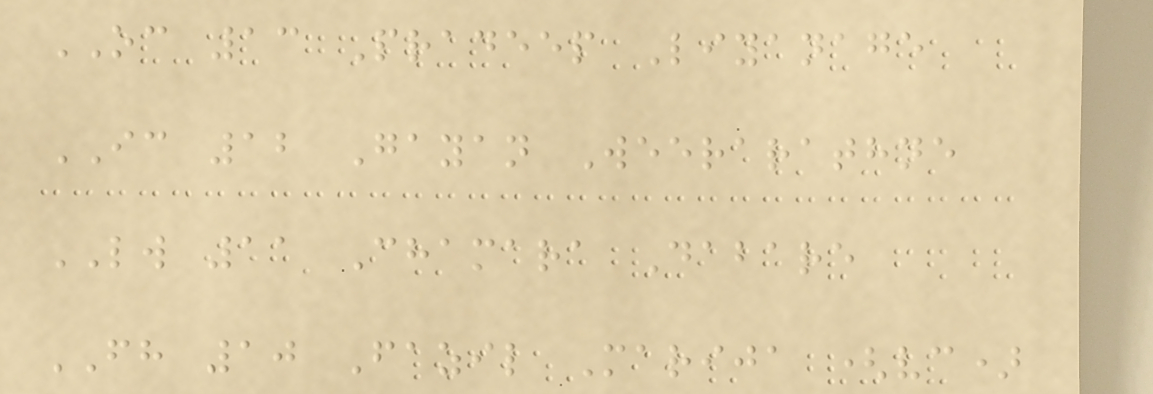OC 13 Pradeep Liyanage
IC 12 Gayan Weerarathne
LW 11 Chamara Dabare
FH 10 Fazil Marija (vc)
